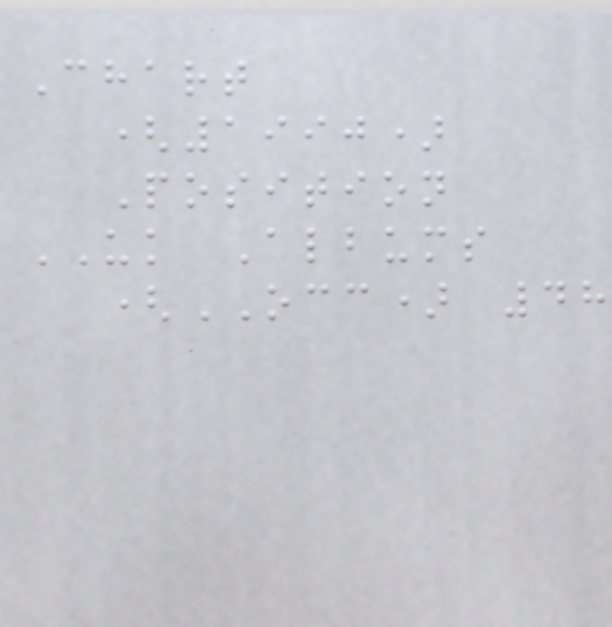Chart
(1990)
Position
UK Albums
(OCC) 48
